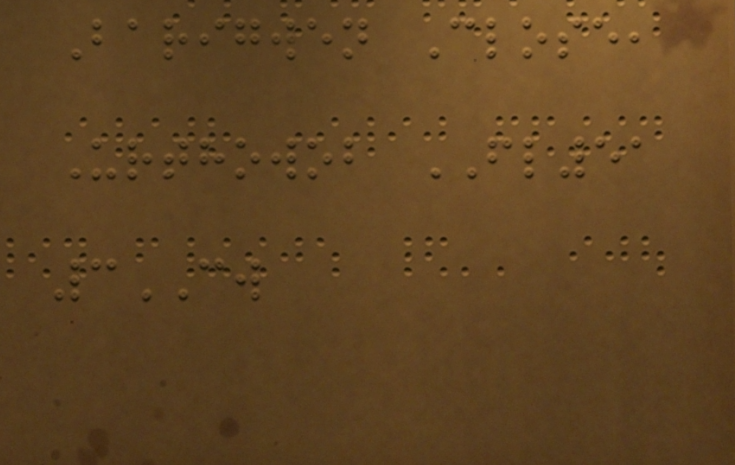Barigwen Close,
Urthowob FL51
3CW
